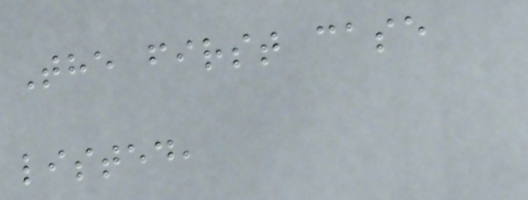The first case
listed,
